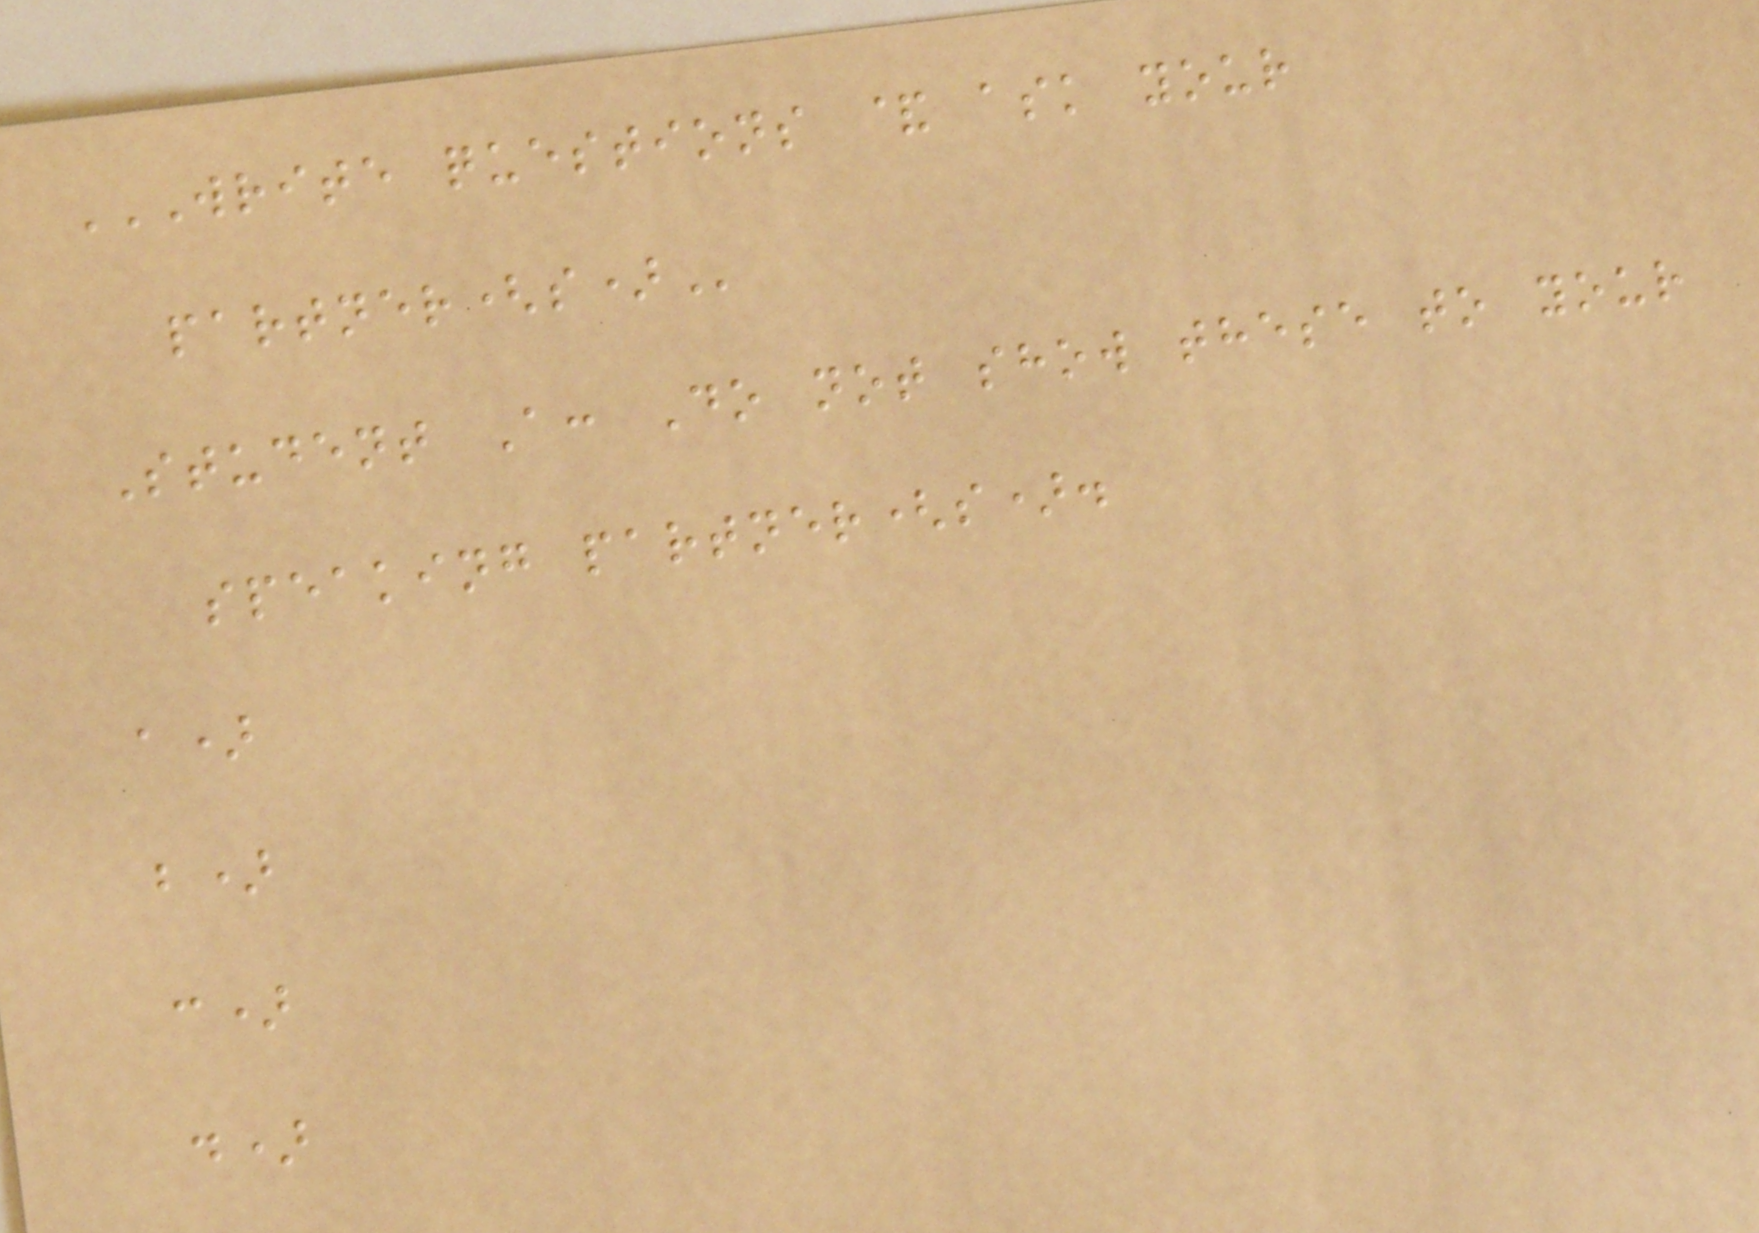WRITE QUESTIONS & ASK YOUR
PARTNER(S)
Student A: Do not show these to your
speaking partner(s).
a)
b)
c)
d)
